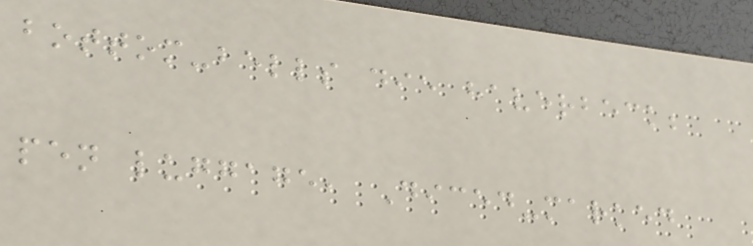bottom-bells die haverbeck;
pen luggage, Diced-marked
